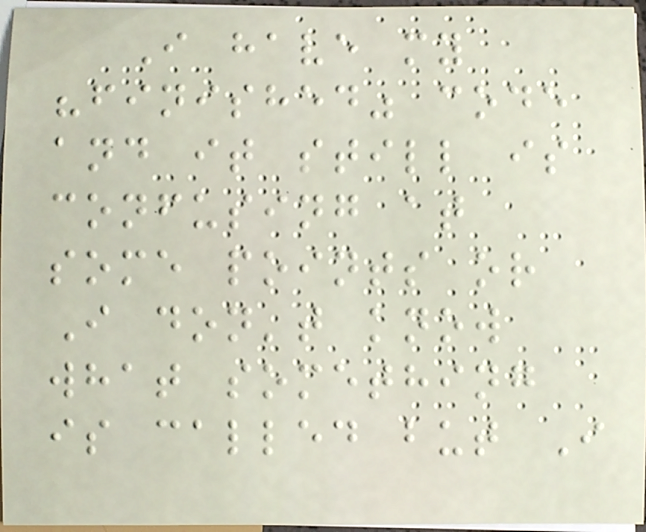I have my
"finished" code
and it still is
confusing at
some points or
I don't know
what something
is called but I
